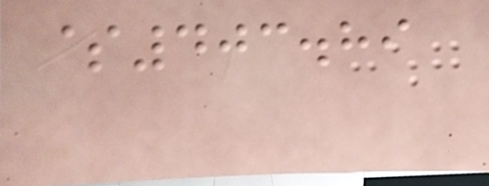$403.89
